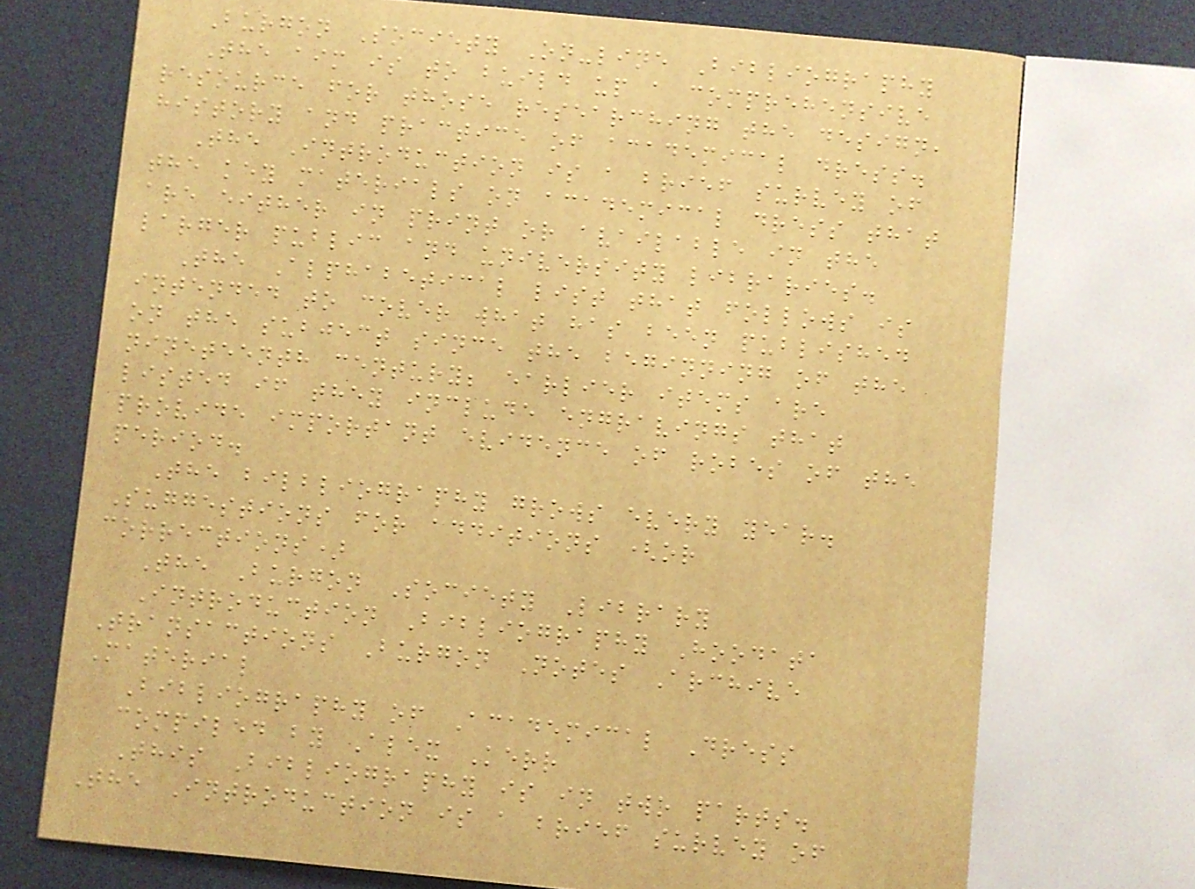Burgon Society On-line Bibliography
The aim is to build up a comprehensive
resource for those researching the design,
history and practice of academical dress.
The Introduction is a brief survey of
the key materials on academical dress that
are either in print or available in the
larger public and university libraries.
The Alphabetical list that follows is
intended to cover what has been published
on the subject since the beginning of the
nineteenth century; earlier items are
listed if they include engravings that
provide important evidence of robes of the
period.
The bilbliography grows every year.
Suggestions for additions (or
corrections)
The Burgon Society Library
Introduction Bibliography Hoodata
Transactions Burgon Notes Archive
Material
Bibliography of Academical Dress
compiled by Alex Kerr
This Bibliography is in two parts.
The Introduction is a brief survey of
